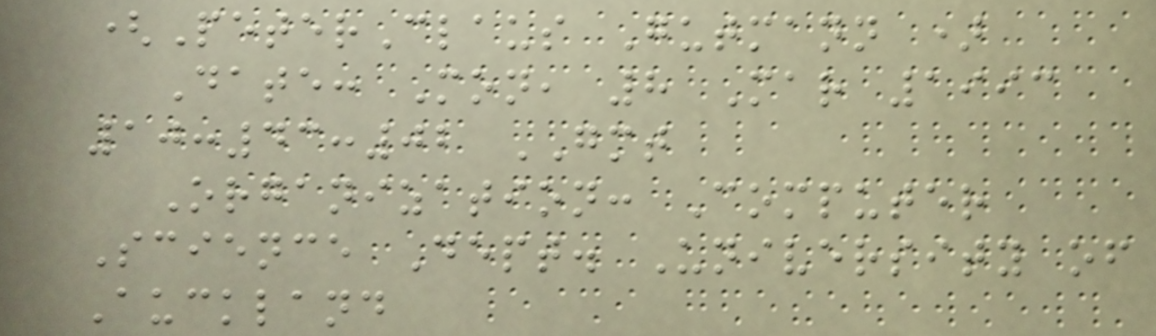(PeterClaus Gutmann )
Date: Mon, 8 Mar 1993
10:43:02 GMT
Organization: Computer
Science Dept. University of
Auckland
